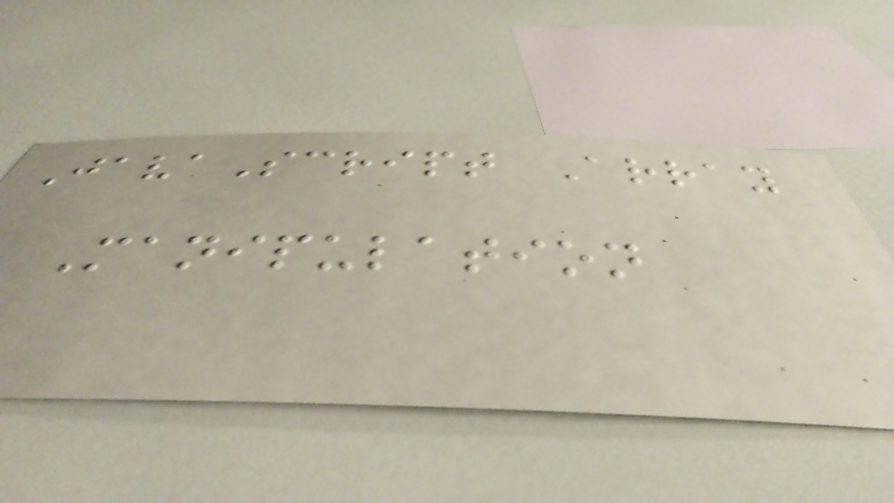JavaScript Array
Manipulation
